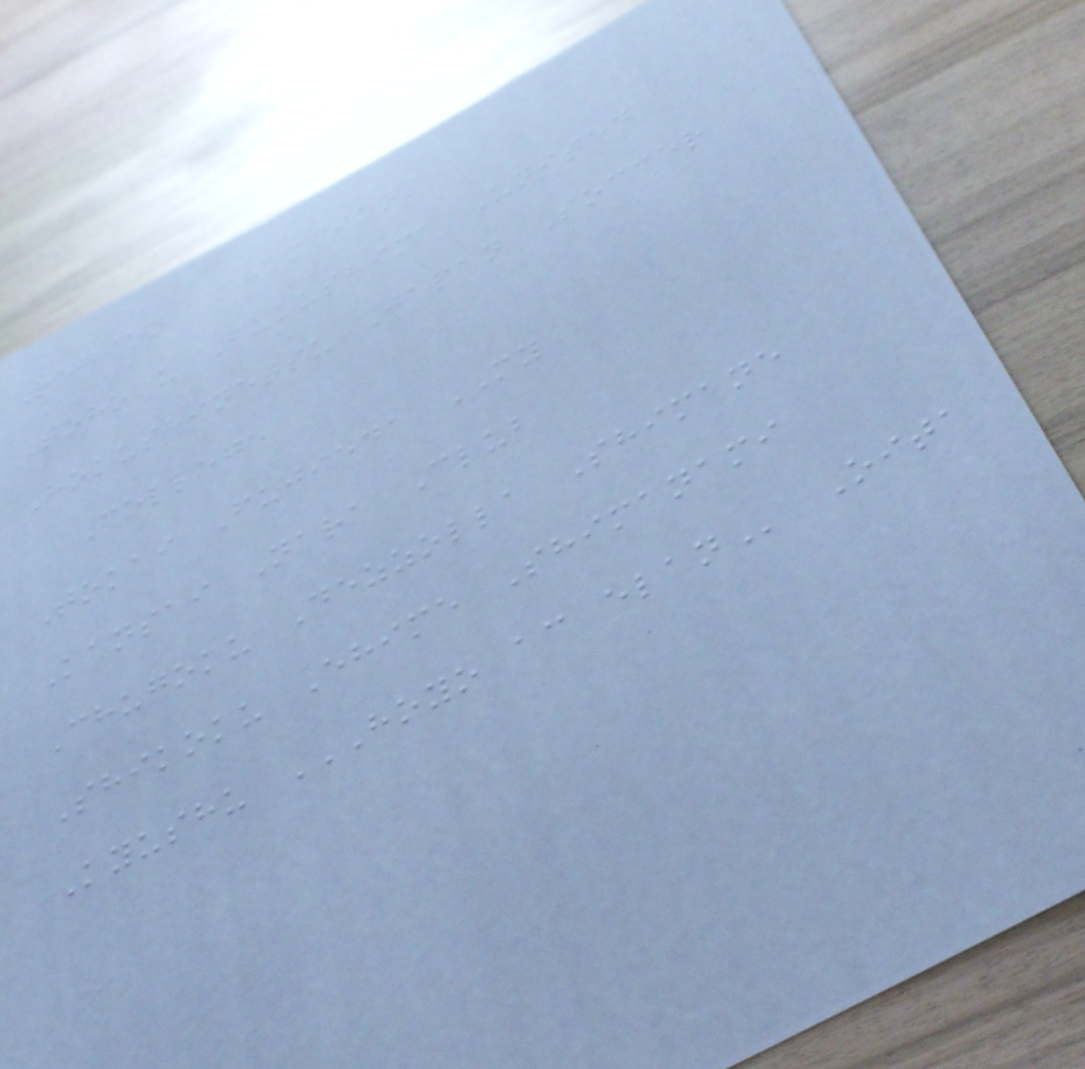Region Champions
Tohoku Fukushima United
Hokushinetsu Japan Soccer
College
Tokai Fujieda MY
Kansai Nara Club
Chugoku Dezzolla Shimane
Shikoku Ehime Shimanami
Kyushu HOYO AC ELAN Oita
